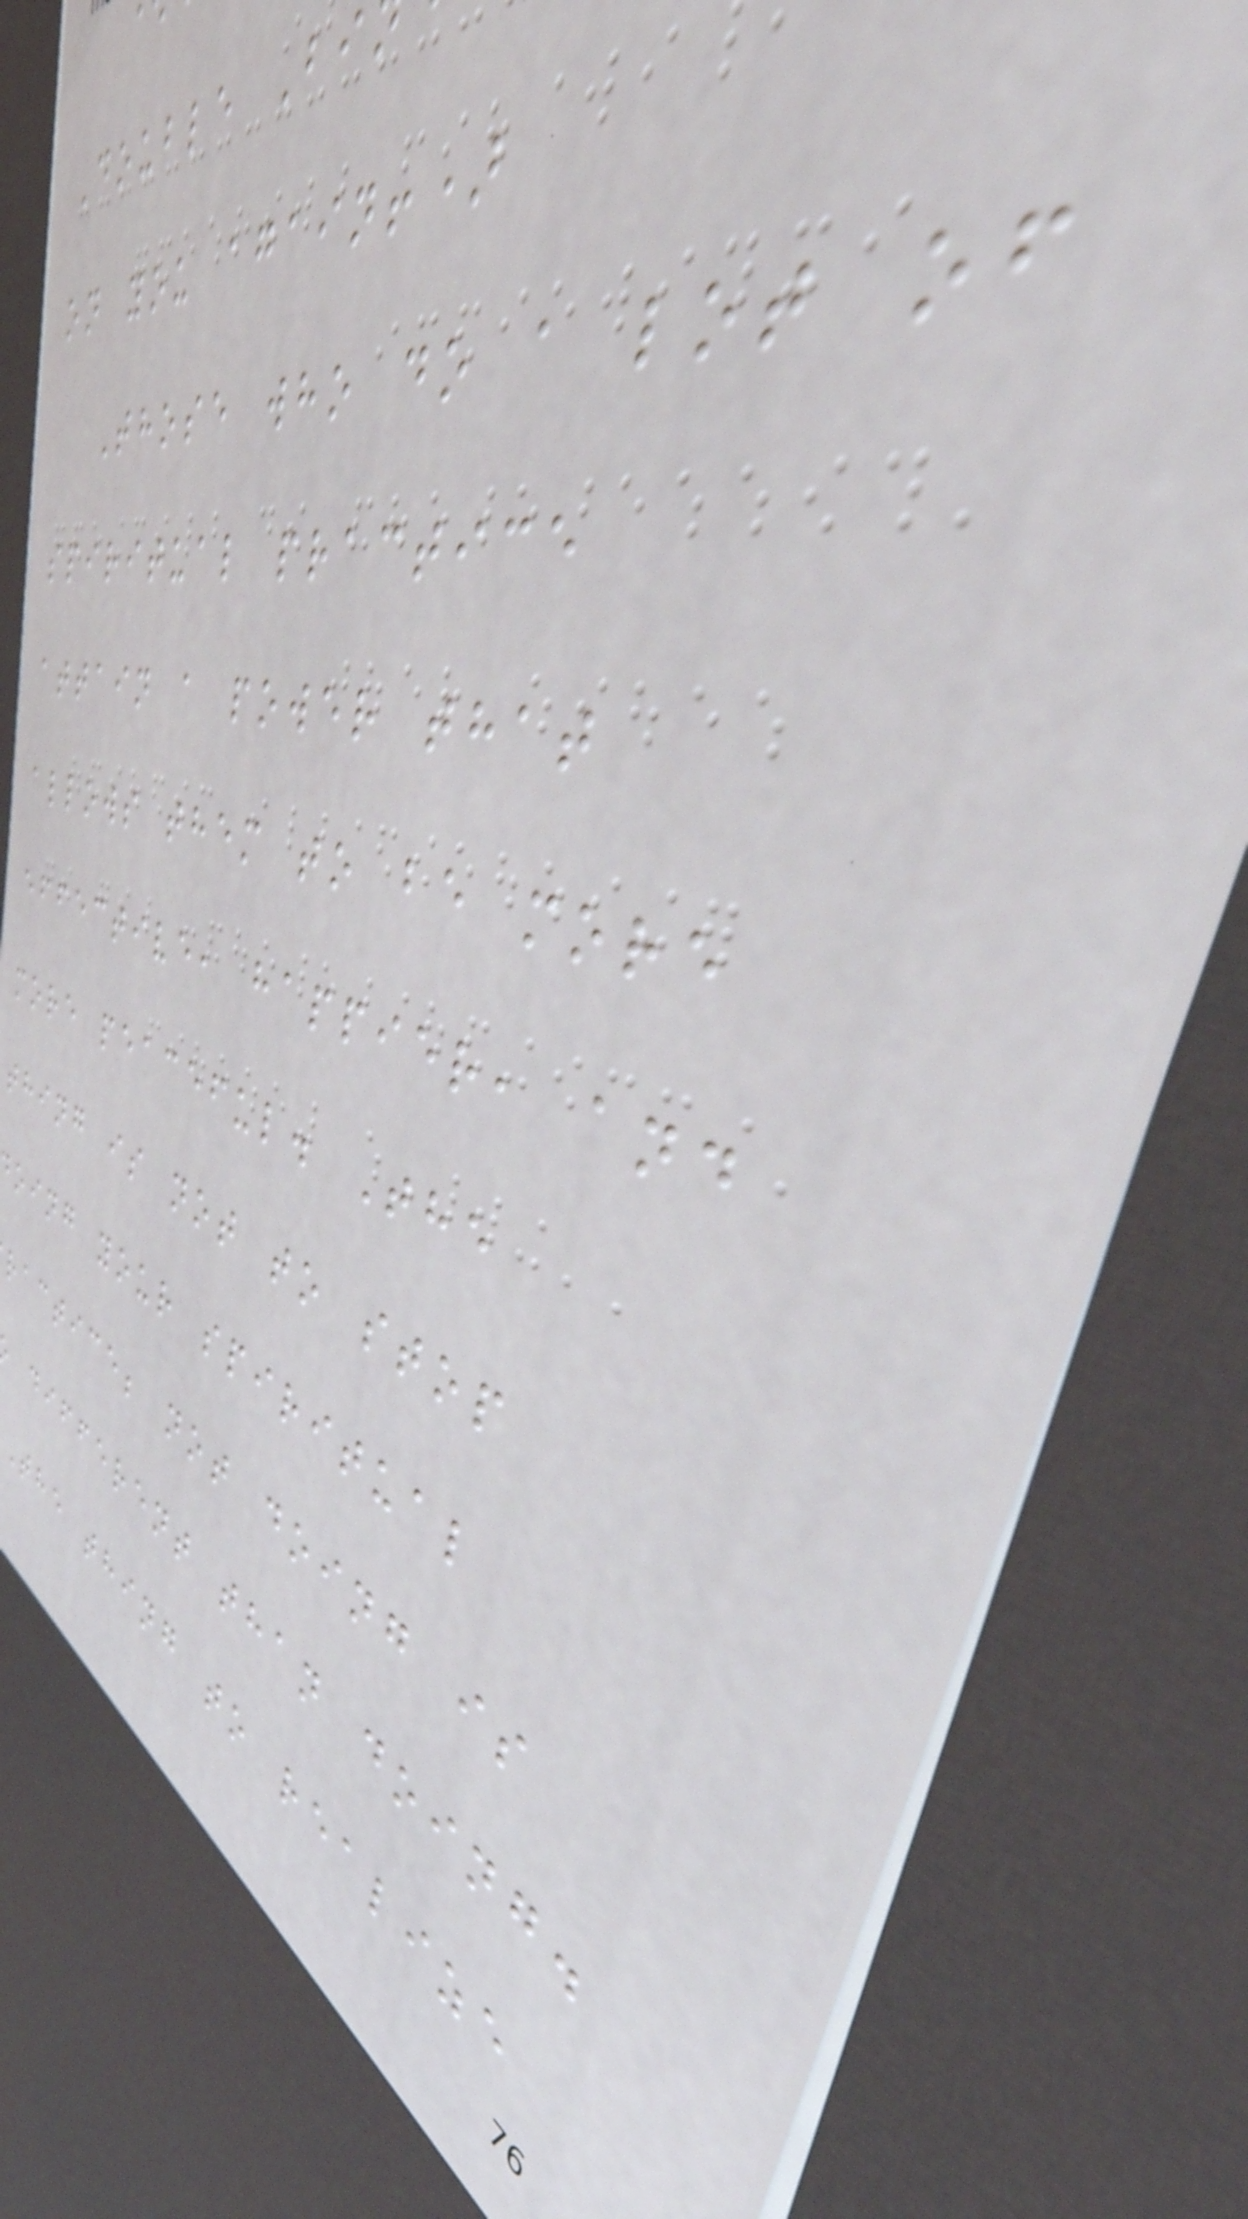Double Bi
on you again!)
Those who do a lot of
spiritual practice
attain a power that
allows them to be more
effective, happier, and
more peaceful. The
thing is not to stop
oing your spiritual
ractice; not doing is
different than doing.
The thing to realize
